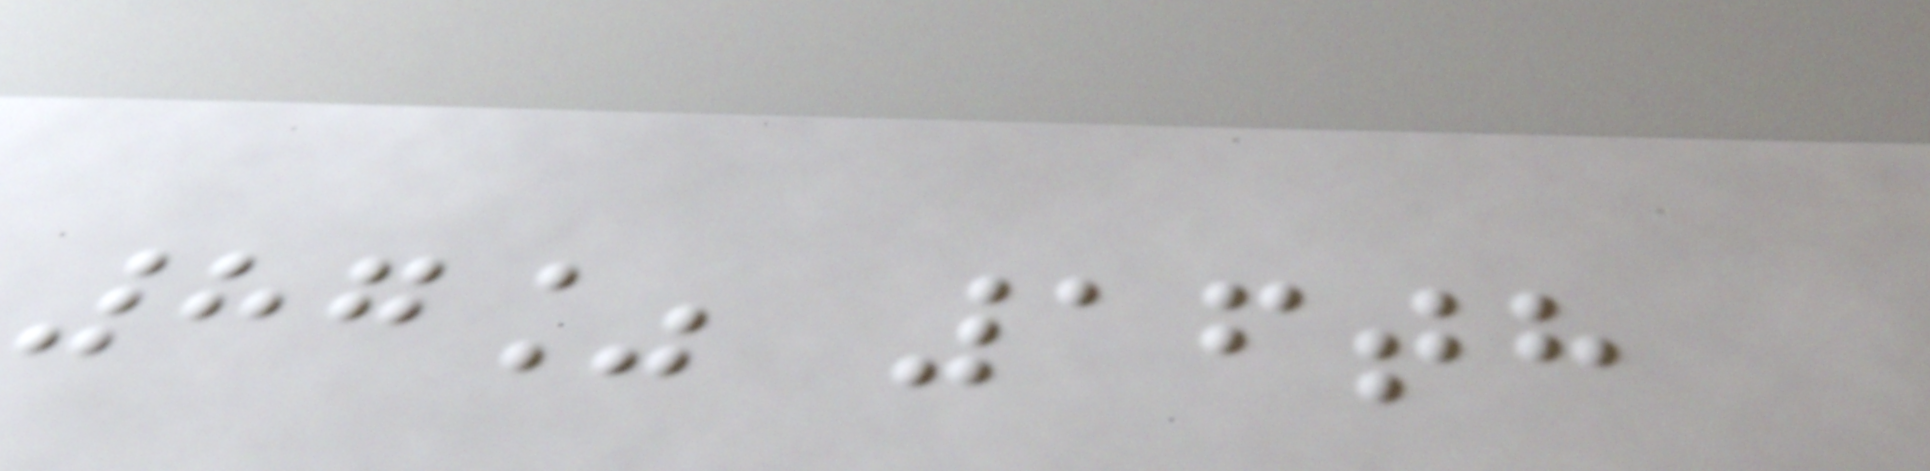87% 16th
